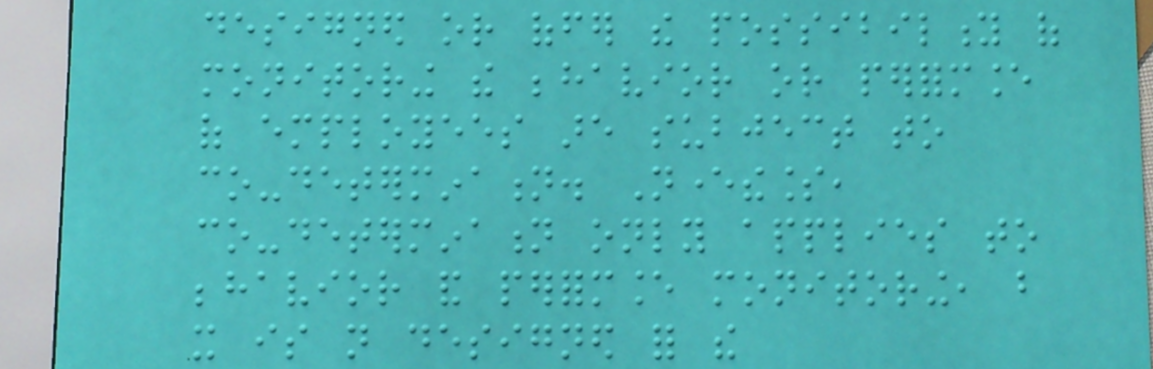designed or offer the possibility of
monitoring the behavior or performance
of employees are subject to
co-determination. Nevertheless,
co-determination only applies to
behavior and performance monitoring, but
it is not designed for the
